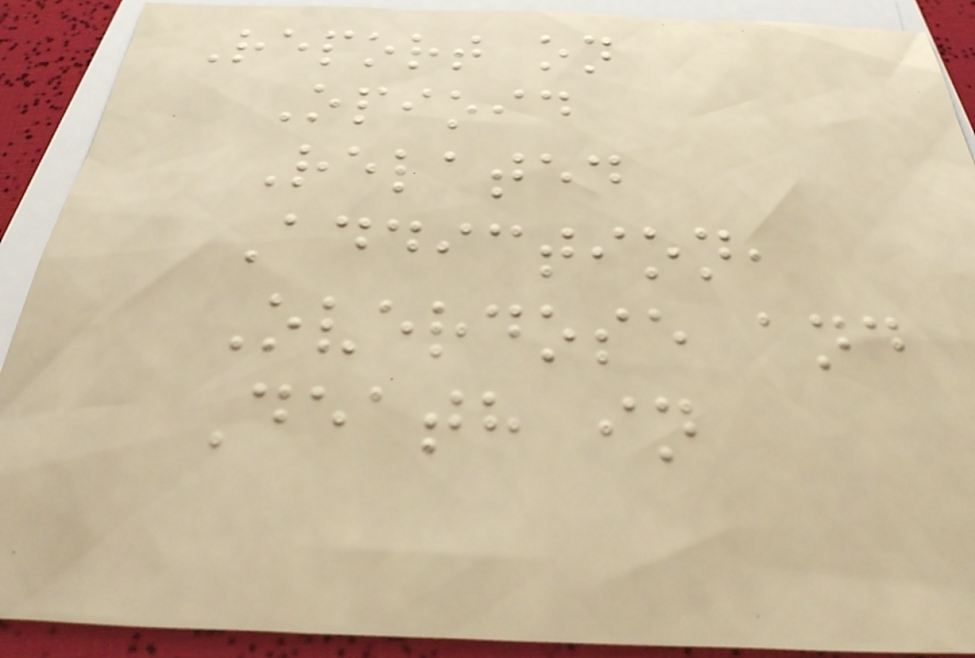Report on
Opioid
Related
Addiction,
Overdose and
Death in
